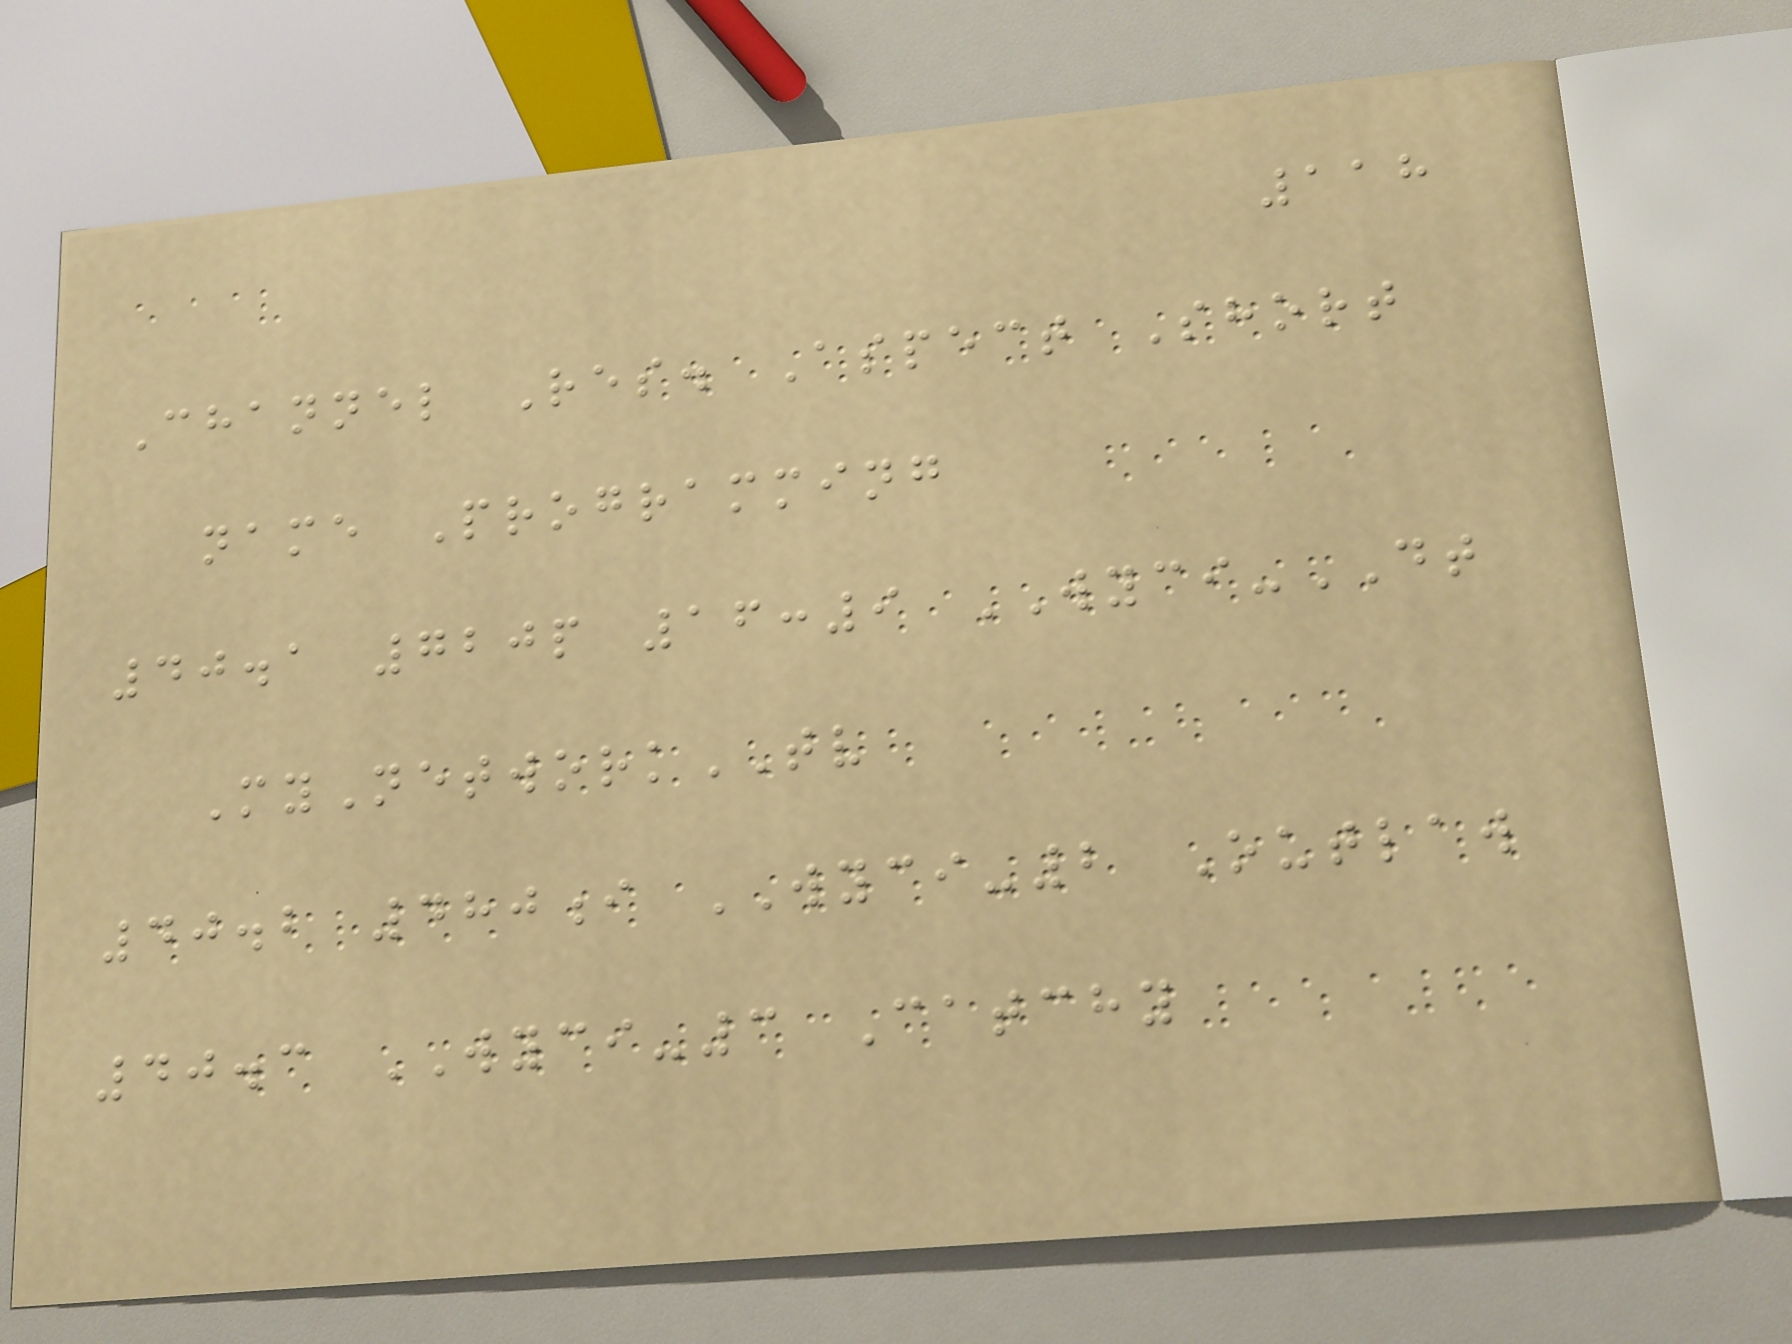118
Channel Res. Aspect Short
name Programming
40.1 720p 16:9 WYCI-DT
MyNetworkTV
40.2 480i WYCI-2 Outlaw
40.3 WYCI-3 Catchy
